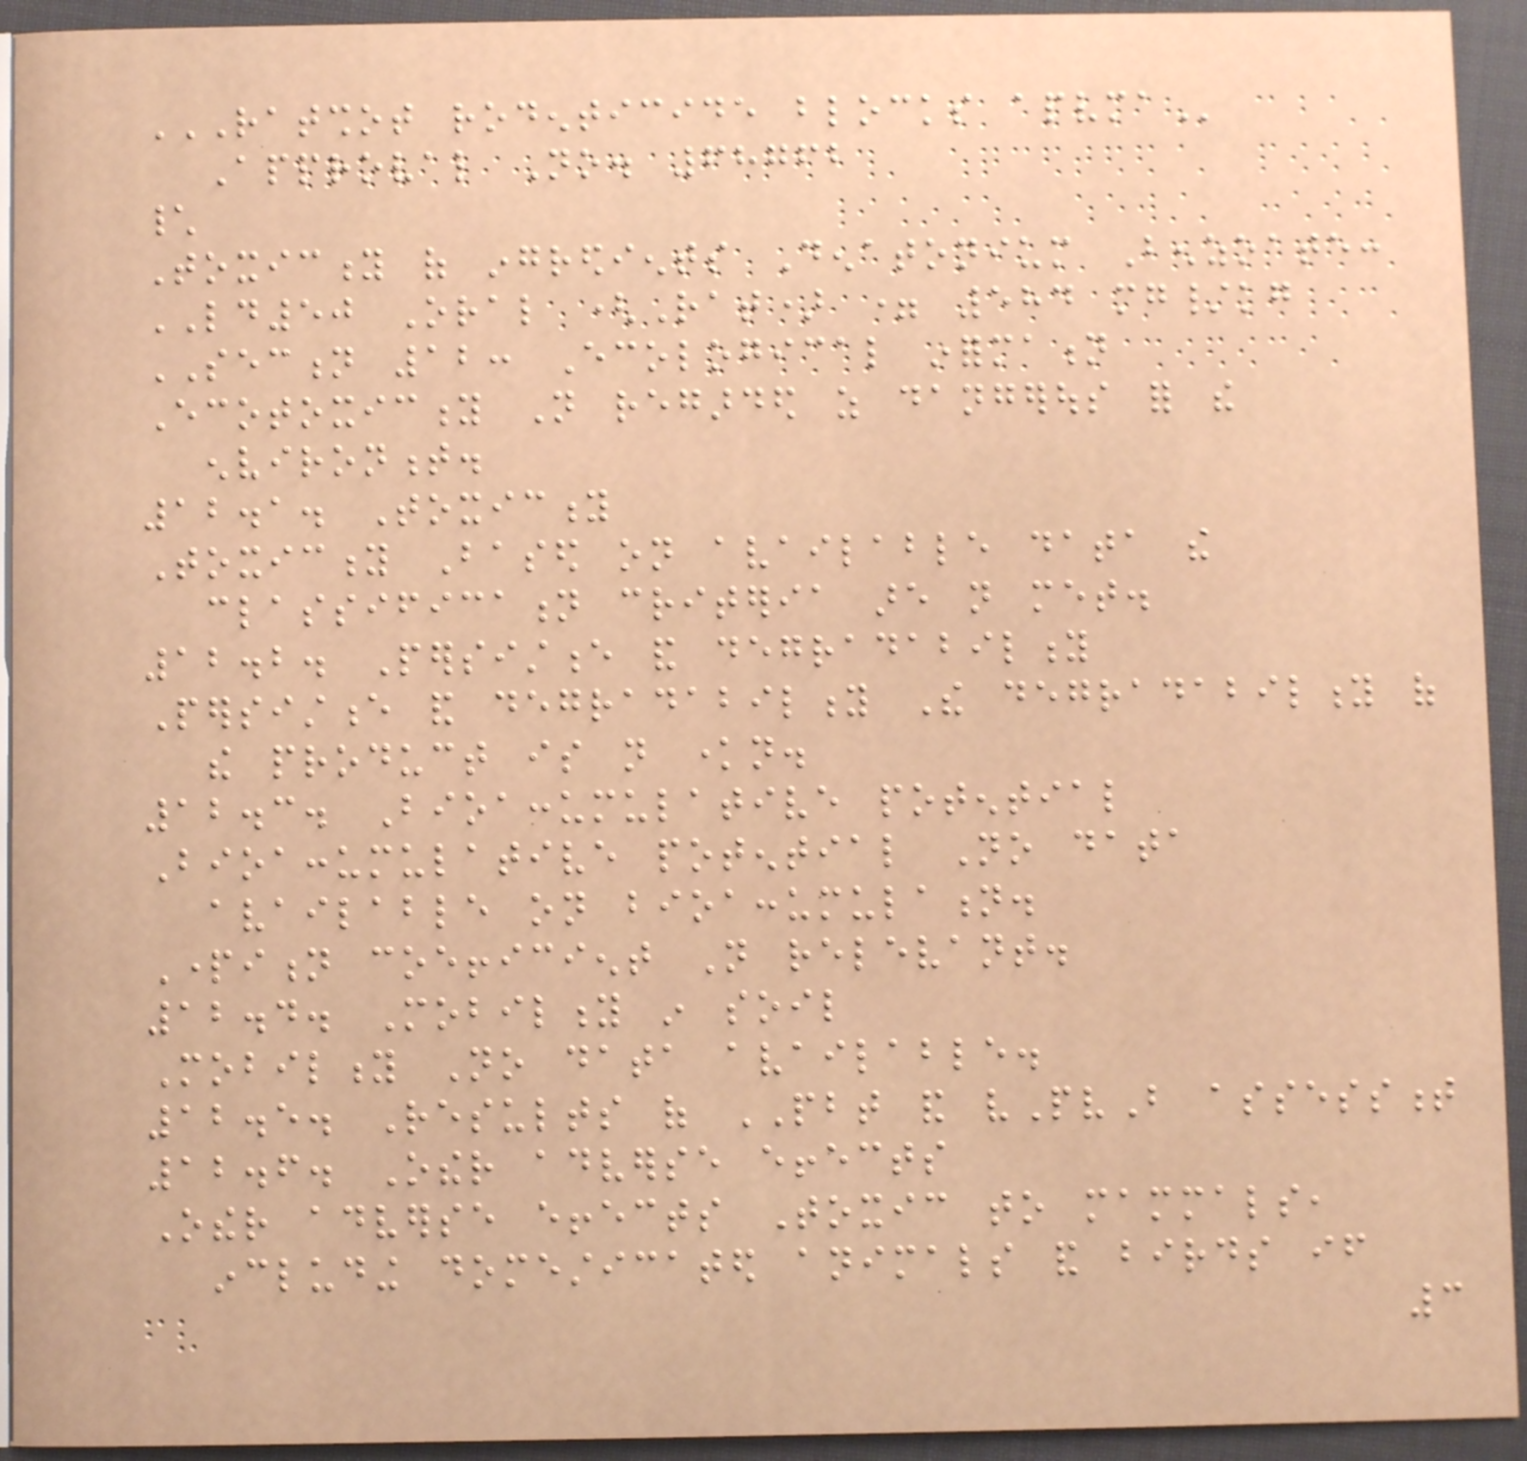RATSHOT RODENTICIDE BLOCKS APVMA
Approval No. 68762
\
Toxicity of ingredients Denatonium Benzoate:
LD50 Oral (Rat) = 584 mg/kg
SECTION 12: Ecological information
Ecotoxicity Not regarded as dangerous for the
environment.
12.1. Toxicity
Toxicity Based on available data the
classification criteria are not met.
12.2. Persistence and degradability
Persistence and degradability The degradability of
the product is not known.
12.3. Bioaccumulative potential
Bioaccumulative potential No data
available on bioaccumulation.
Partition coefficient Not relevant.
12.4. Mobility in soil
Mobility No data available.
12.5. Results of PBT and vPvB assessment
12.6. Other adverse effects
Other adverse effects Toxic to mammals,
including domesticated animals and birds if
3
